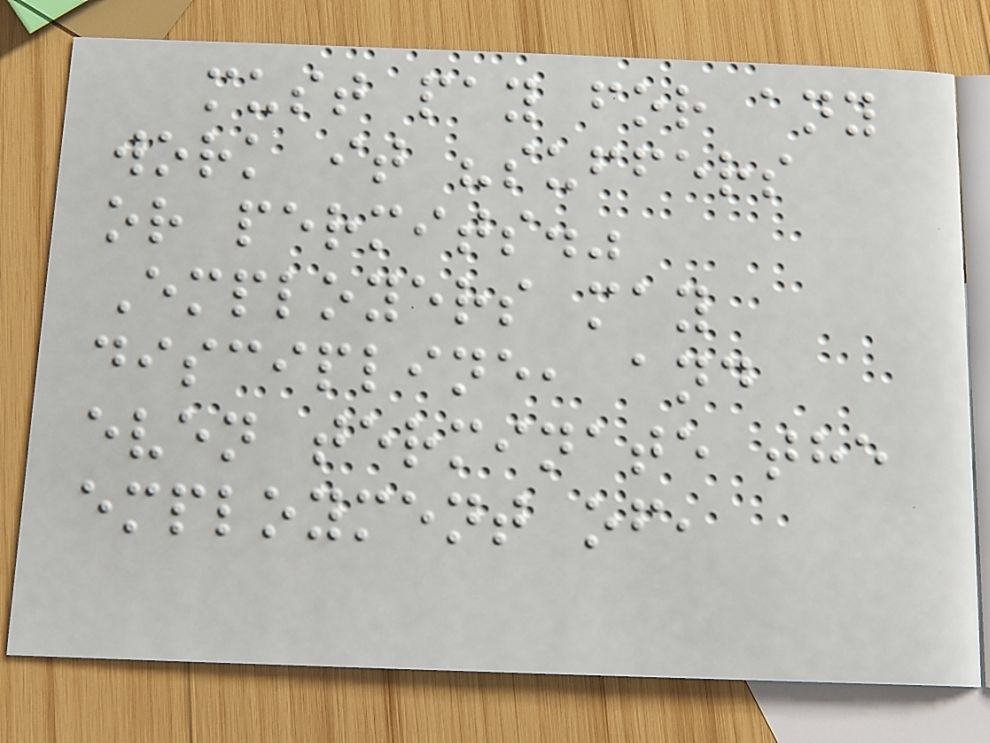must pay for any
work it "suffers
or permits."
Employers may
discipline, and
even terminate the
employment of,
